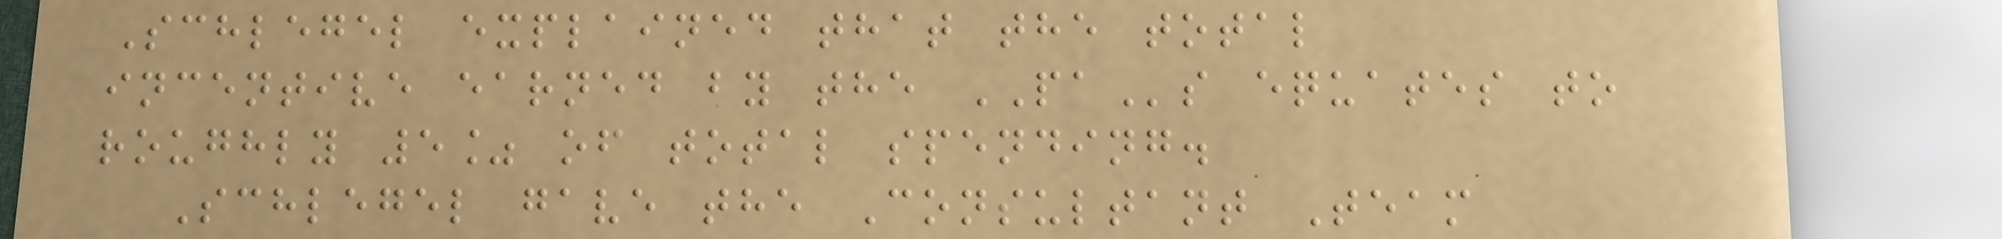Schlegel explained that the total
incentive earned by the PAs equates to
roughly 5% of total spending.
Schlegel gave the Consultant Team
